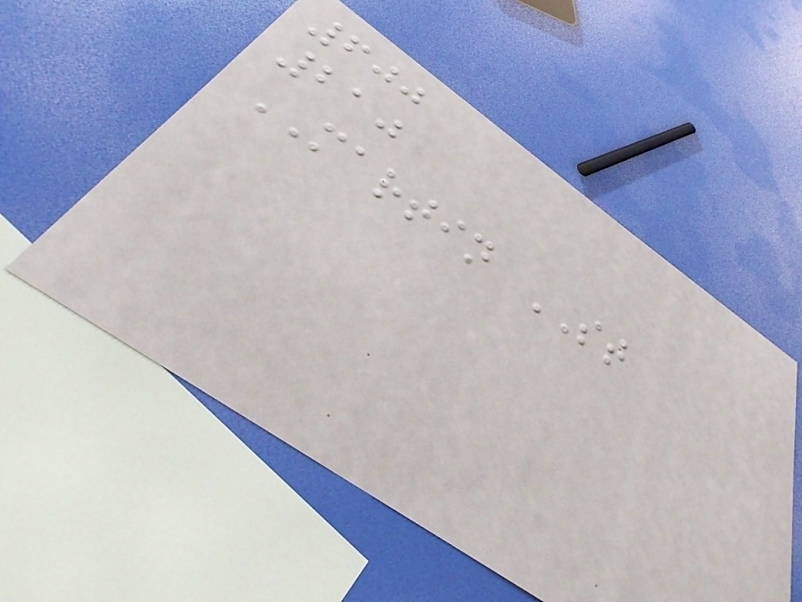600
210
MARTIN ST
